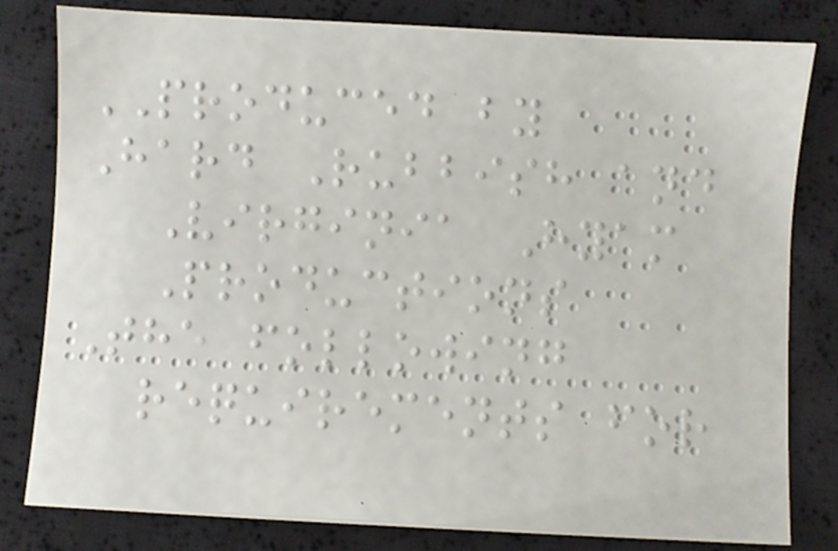PRODUCED by
Hard Rubbish and
Virginia Hyam
Productions
The following
requirements for
